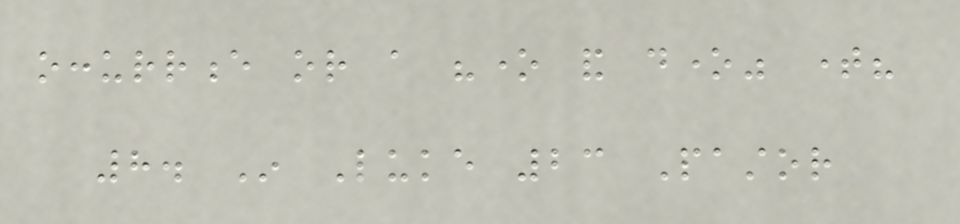occurrence or a "one and done" time?
8. In Luke 23 Pastor
